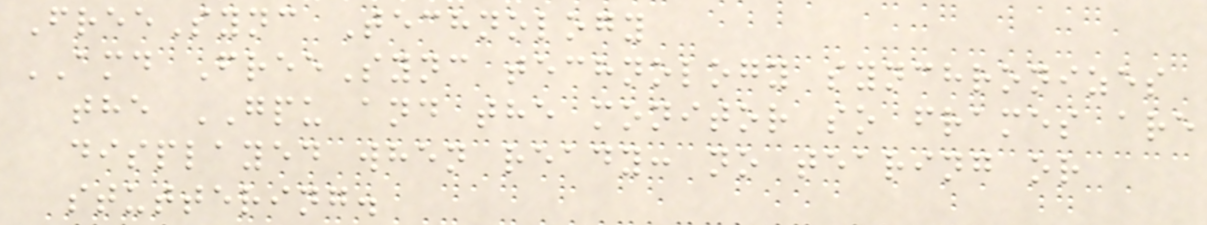FreeSync Technology
AMD FreeSync technology synchronizes
the GPU and the monitor so frames are
displayed when ready: no tearing or
stuttering.
